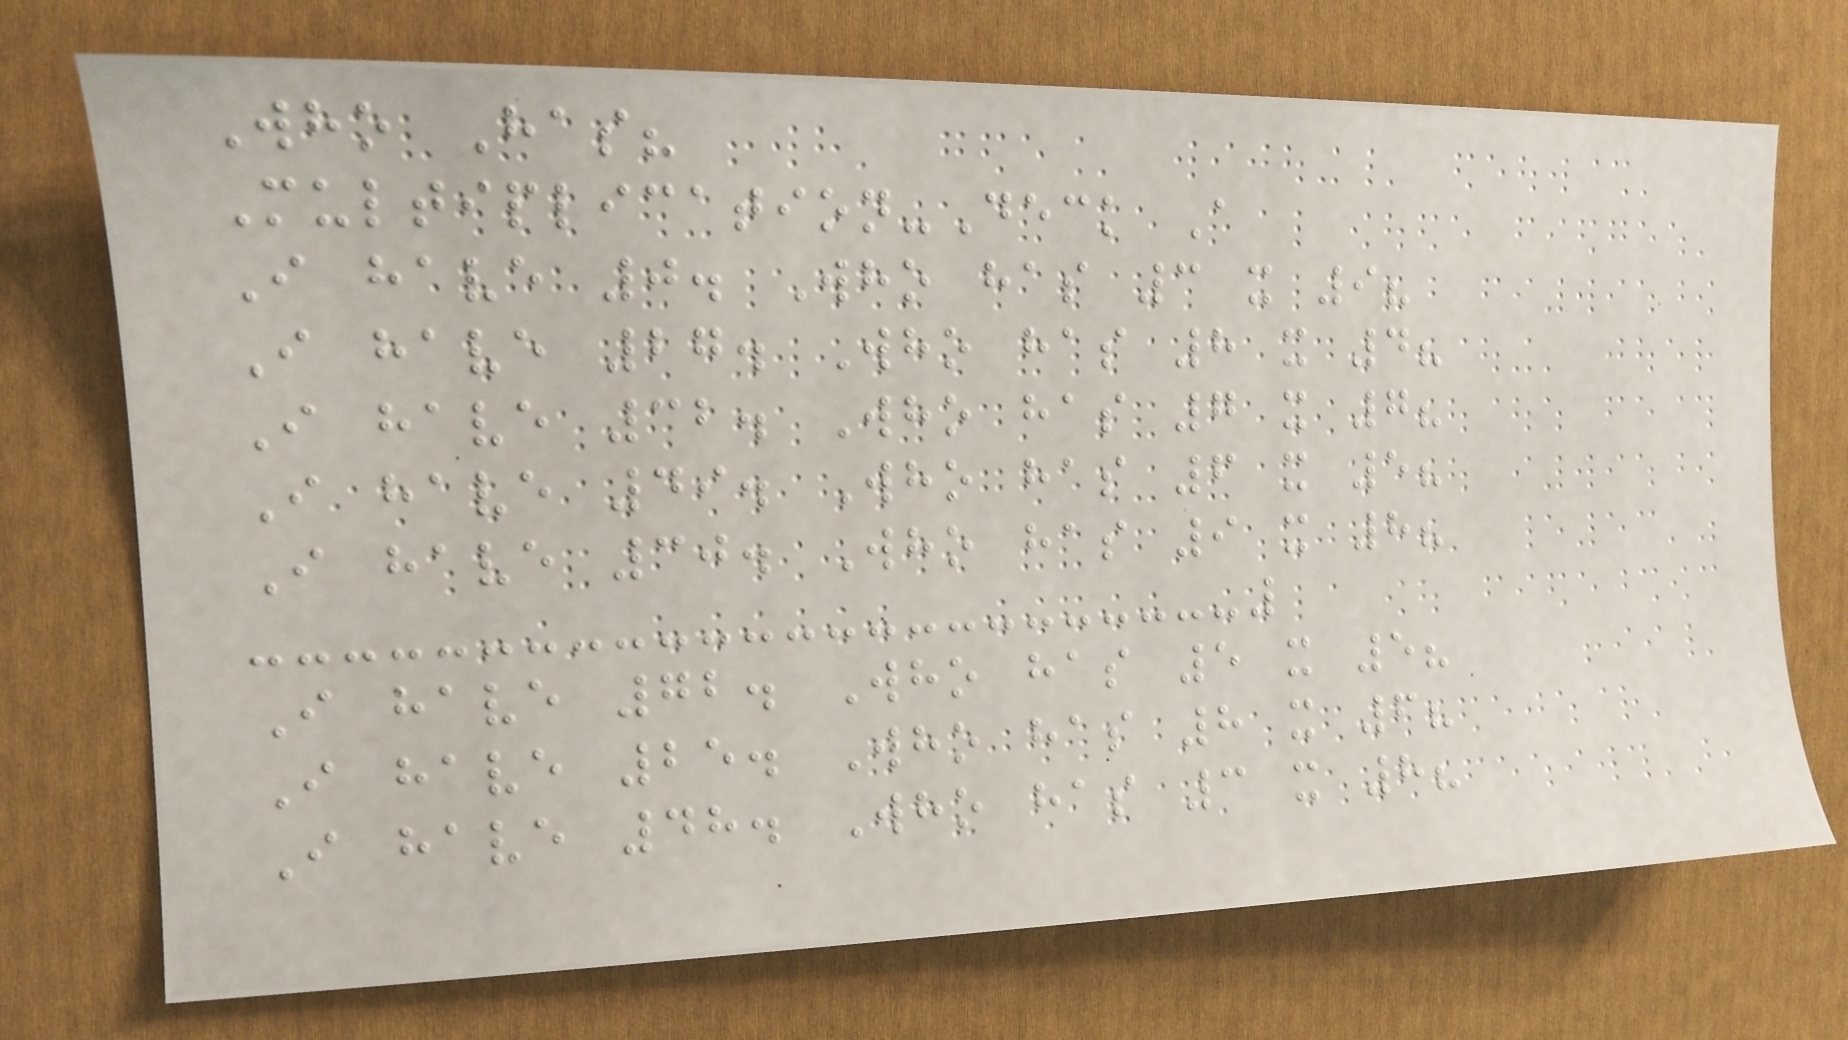Who Has?
Multiplication-Deck A
I have 0. Who has 3 x 9?
I have 27. Who has 8 x 4?
I have 32. Who has 7 x 7?
I have 49. Who has 6 x 5?
I have 30. Who has 9 x 8?
I have 72. Who has 5 x 5?
I have 25. Who has 8 x 6?
I have 48. Who has 3 x 8?
